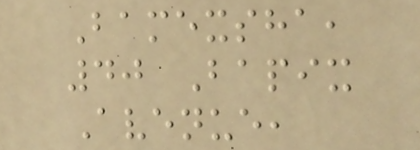Bamexsha,
40 Bapix
Avenue,
